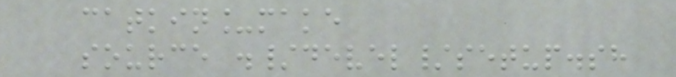catkin_make
source ./devel/setup.sh
